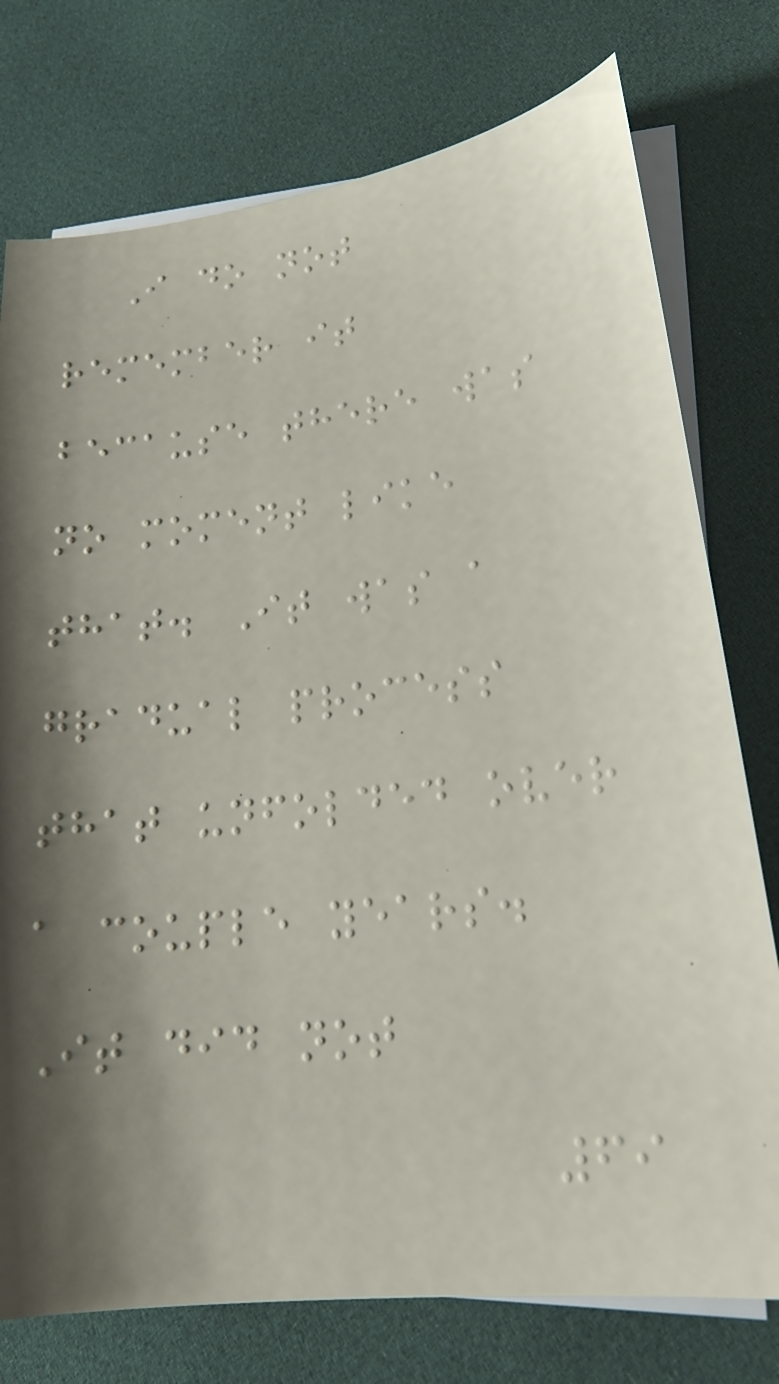I do not
remember it
because there was
no moment like
that. It was a
gradual process
that unfolded over
a couple years.
It did not
69
